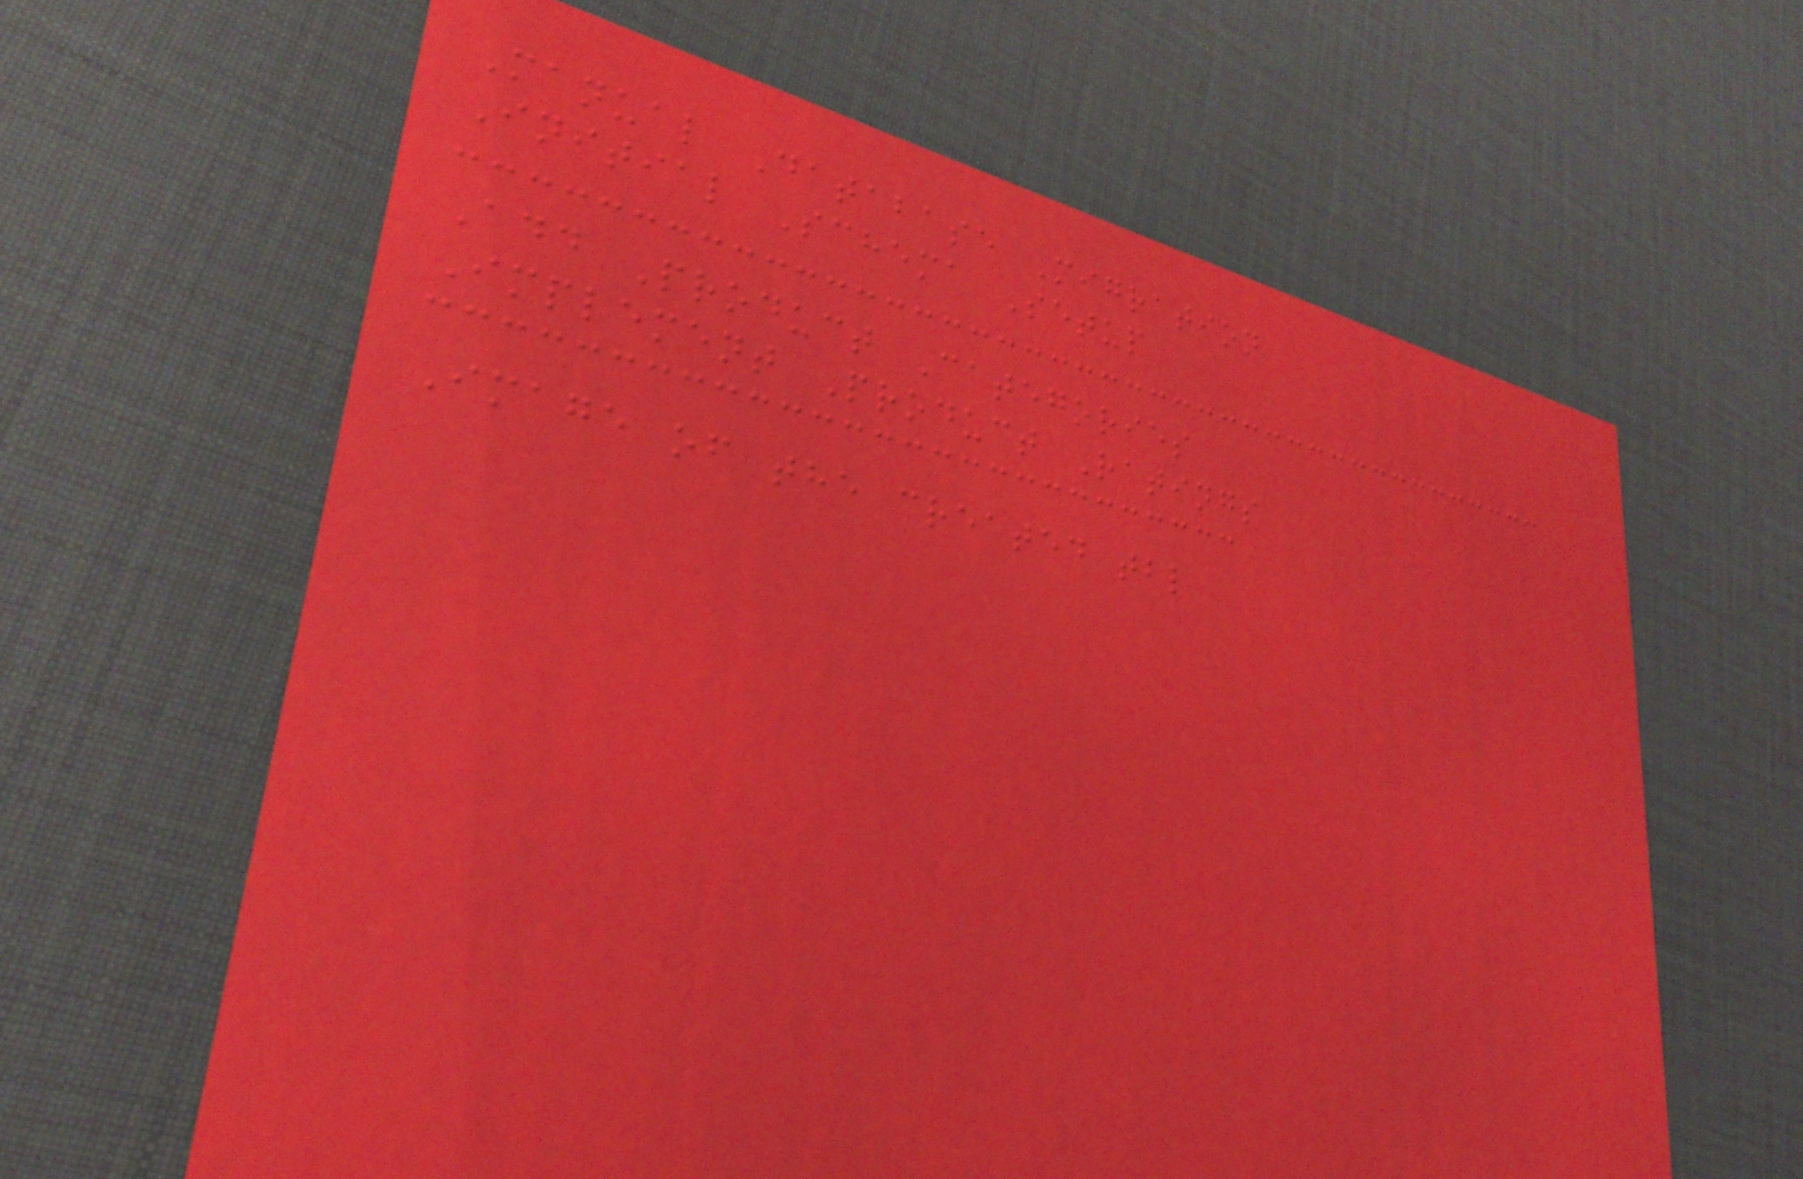Manual Database Migration
Initial Schema Setup
Add Product Categories
Implement Product Ratings
Image of the created tbl
